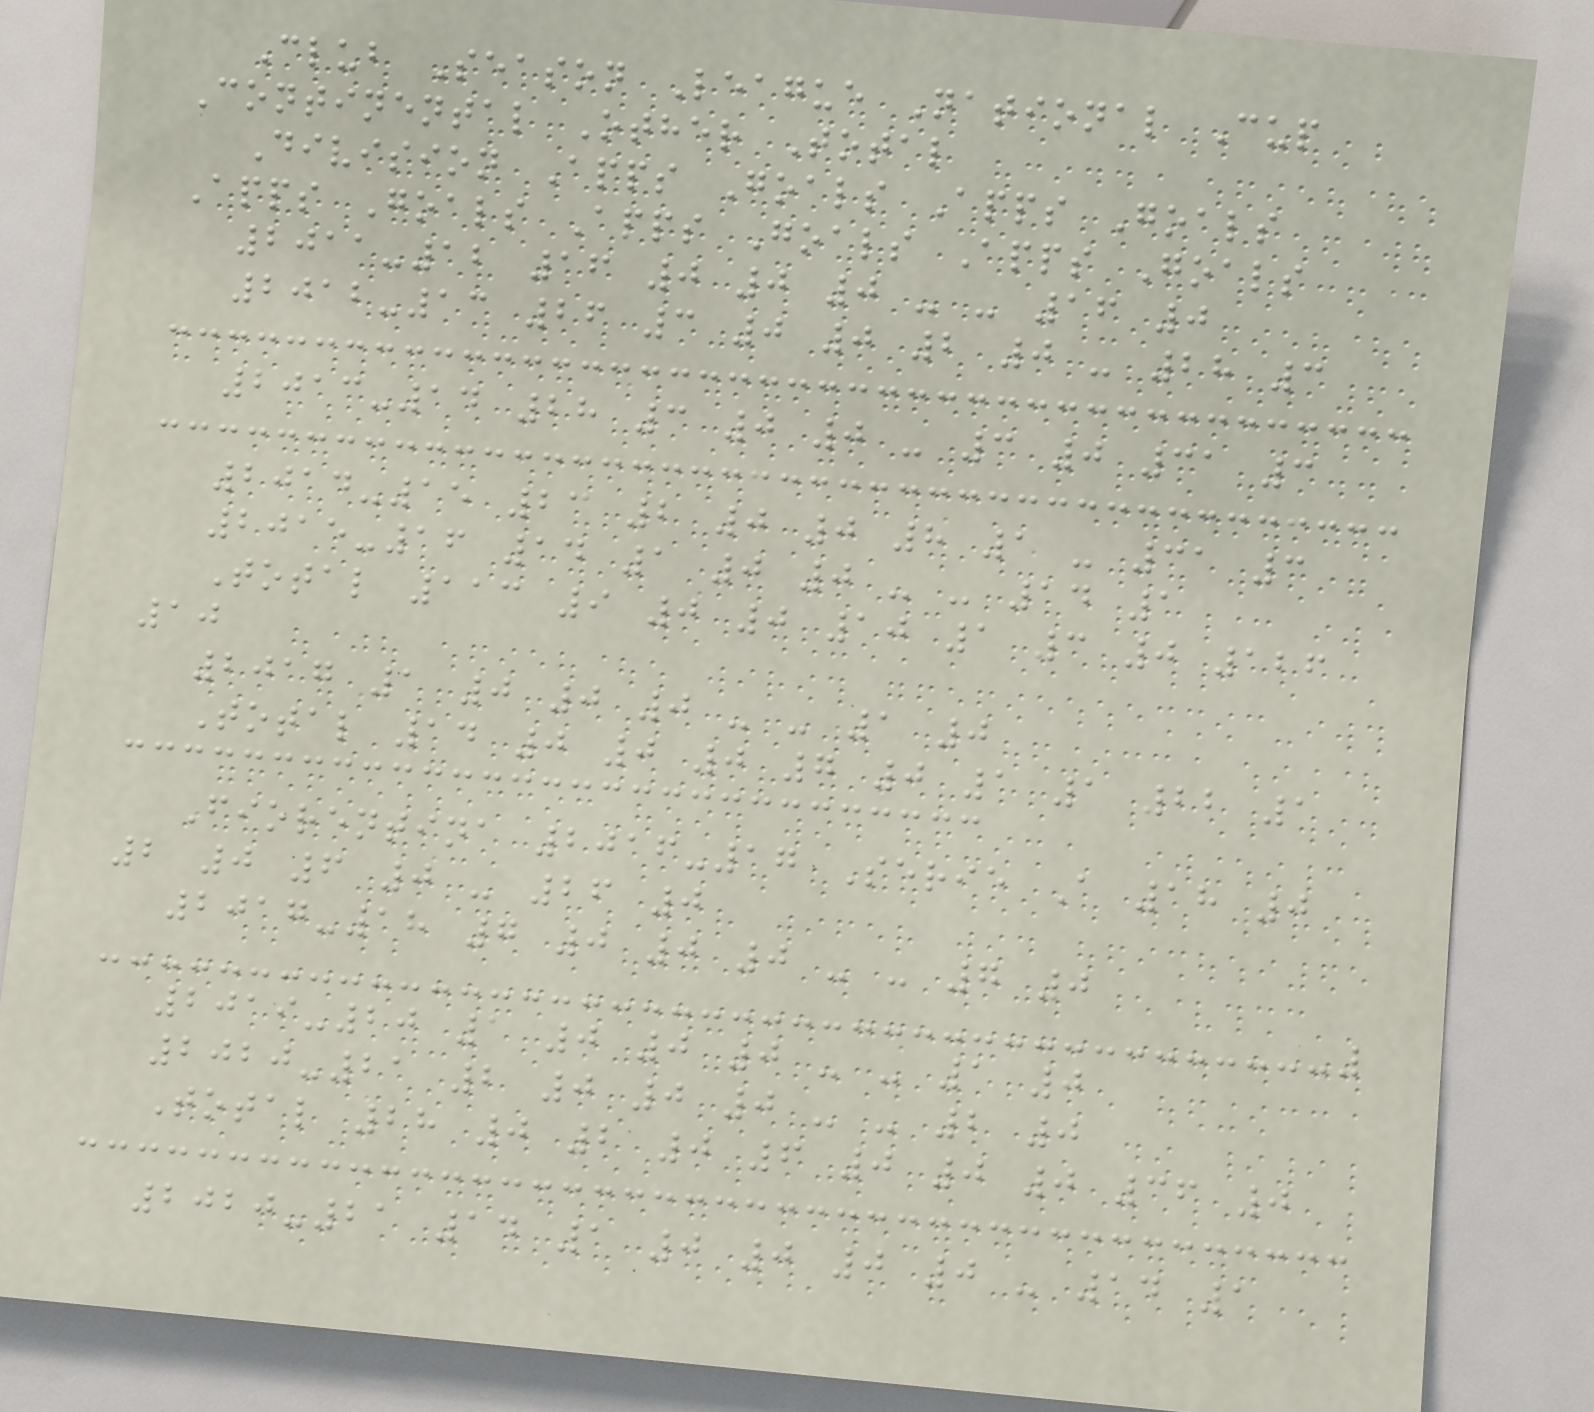Club Season League National Cup
Continental Other Total
Division Apps Goals Apps Goals
Apps Goals Apps Goals Apps Goals
2011-12 16 0 0 0 - - 16 0
2012-13 26 3 0 0 2 0 - 28 3
2013-14 28 3 0 0 - 3 0 31 3
2014-15 23 2 0 0 8 1 - 31 3
2015-16 14 1 0 0 - - 14 1
Total 113 9 0 0 10 1 3 0 126
10
2017 1 0 0 0 - - 1 0
Total 14 0 0 0 7 0 1 1 22 1
Fiorentina 2016-17 Serie A 18 0
2 0 6 0 - 26 0
2017-18 7 0 0 0 - - 7 0
2019-20 1 0 0 0 - - 1 0
2020-21 2 0 0 0 - - 2 0
Total 28 0 2 0 6 0 0 0 36 0
2020-21 14 1 0 0 0 0 - 14 1
